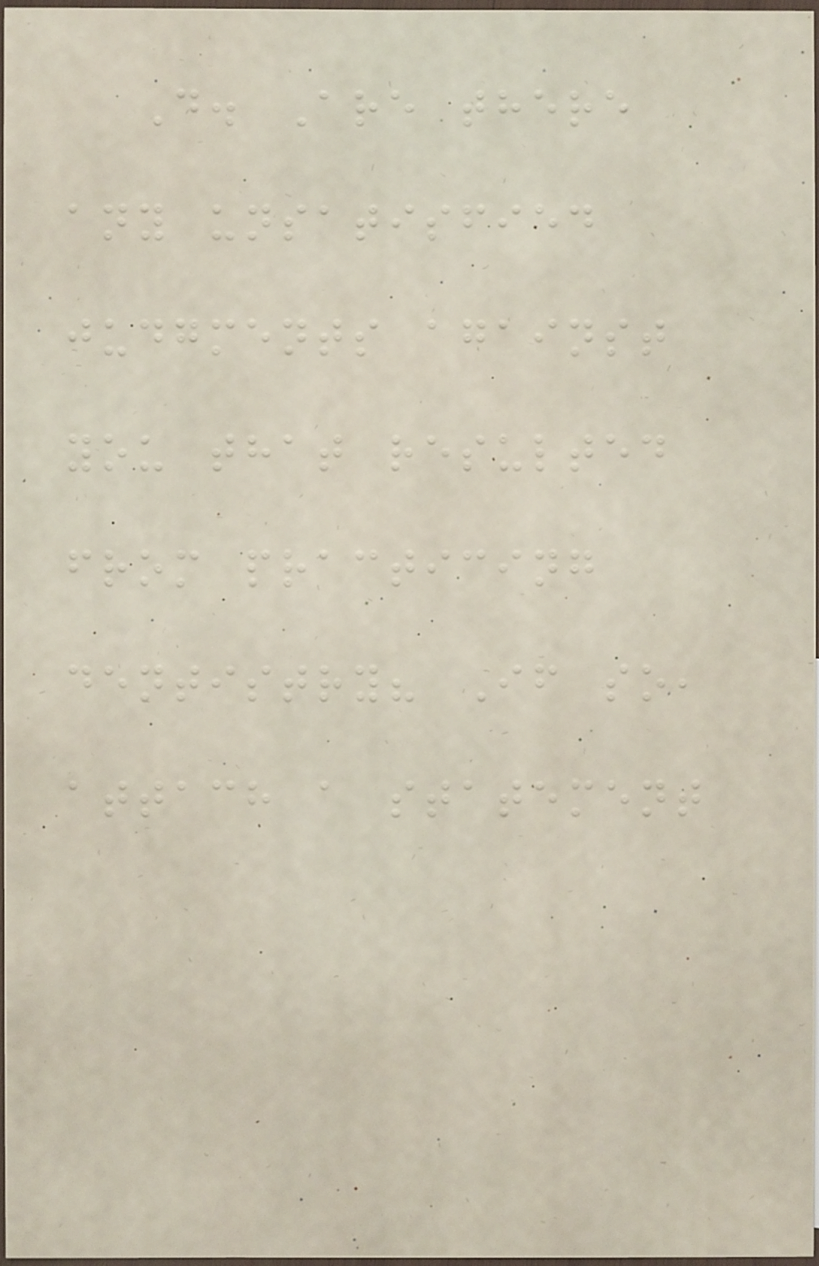D. Are there
any unsatisfied
judgments against
you that resulted
from practicing
dentistry? If so,
attach a statement
